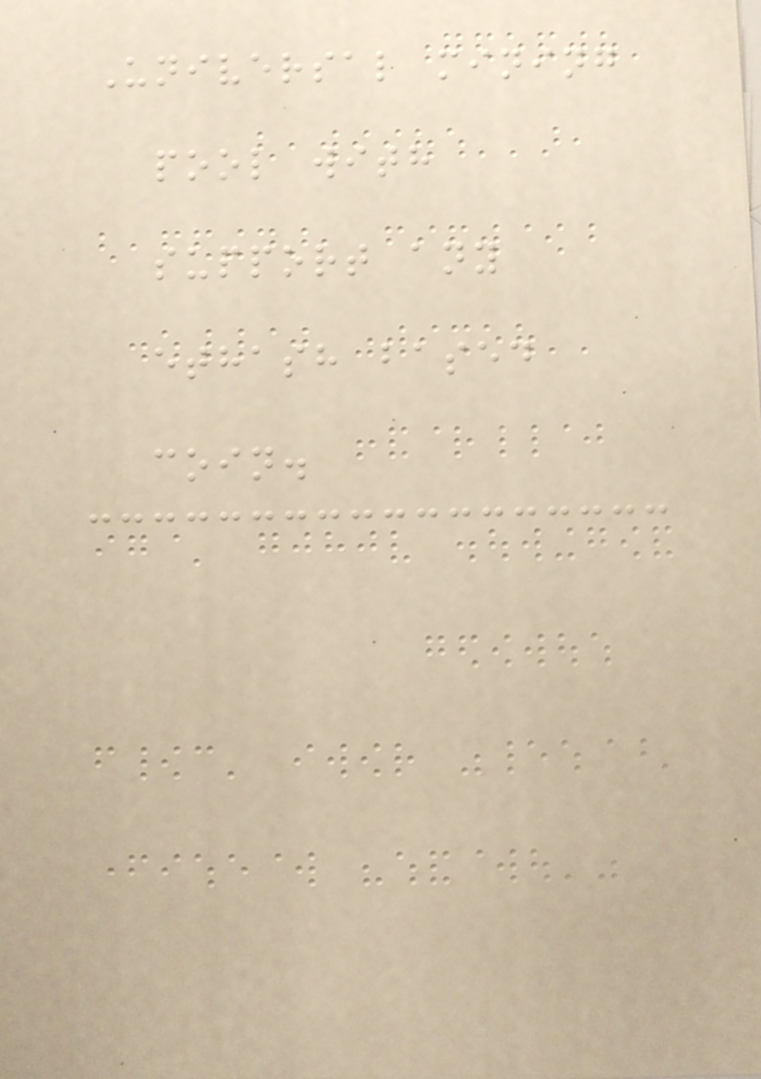Universal mining
pool with
support any
ethash based
coin.
